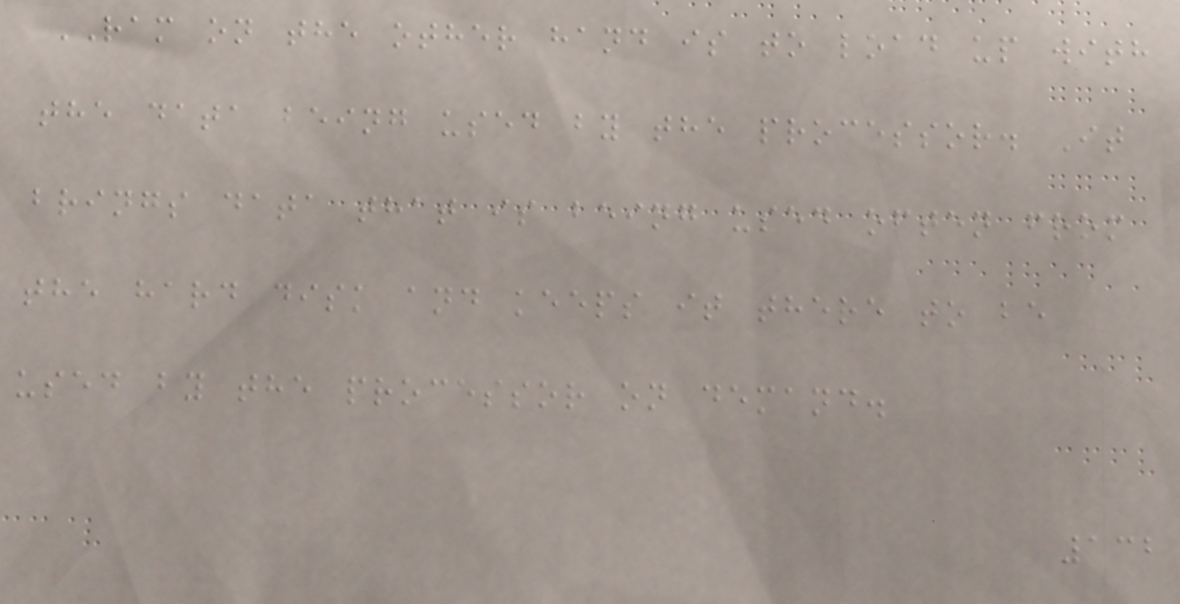RAM on the other hand is to load up with
the data being used by the processor. It
brings data that is being used often from
the hard disk and keeps it there to be
used by the processor on demand.
132
